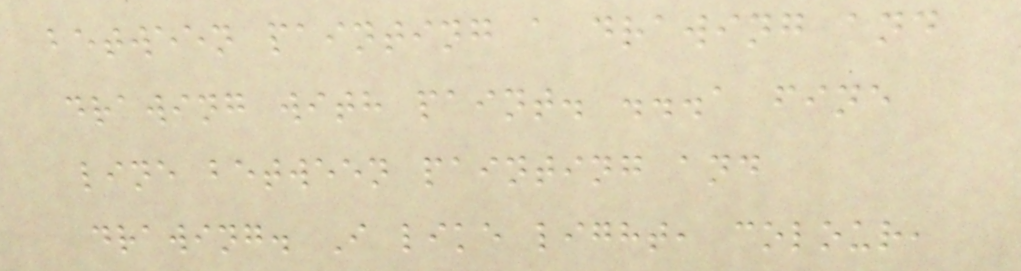between painting a drawing and
drawing with paint. ...a fine
line between painting and
drawing. I like light, colour,
